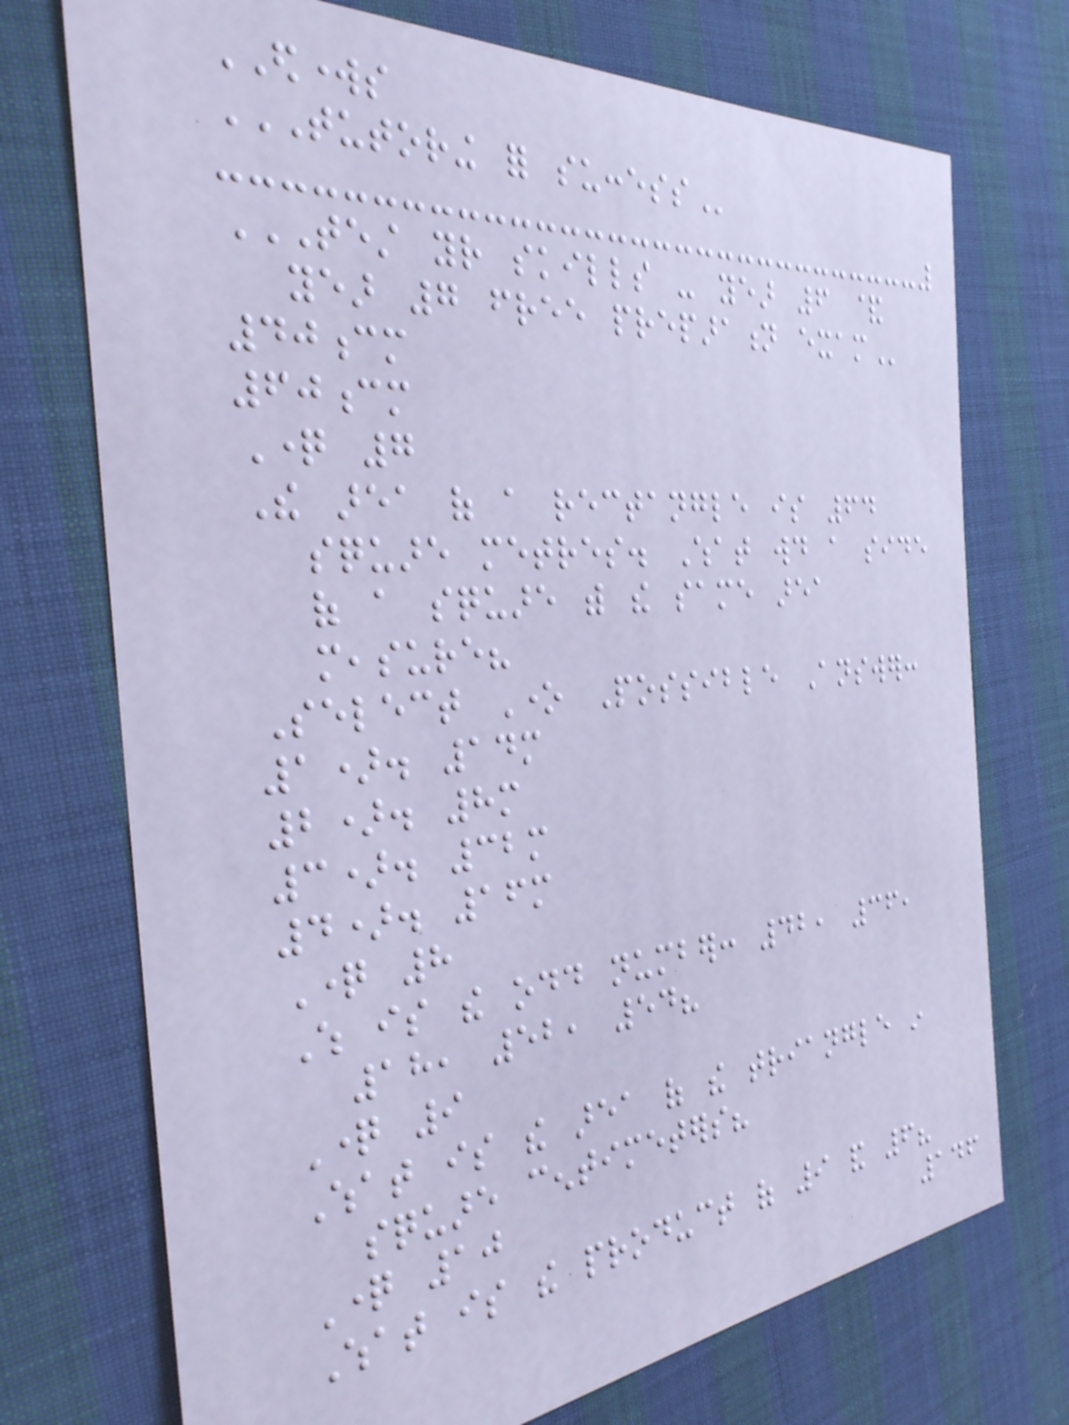EDWORKS
TUTORING FOR SUCCESS
TEST YOUR SKILLS - YEAR 6 &
YEAR 7 FREE PREPARATION EXAM
40cm
60cm
Question 7
The area of a rectangle is 64
square metres. What would a side
of a square with the same area
measure?
Select One Possible Answer:
1). 14m
2). 8m
3). 32m
4). 16m
Question 8
Which is the odd number: 42, 36,
18, 52, 54?
Question 9
What is the area of the triangle in
square centimeters?
Question 10
What is the product of 9 and 6?
146
